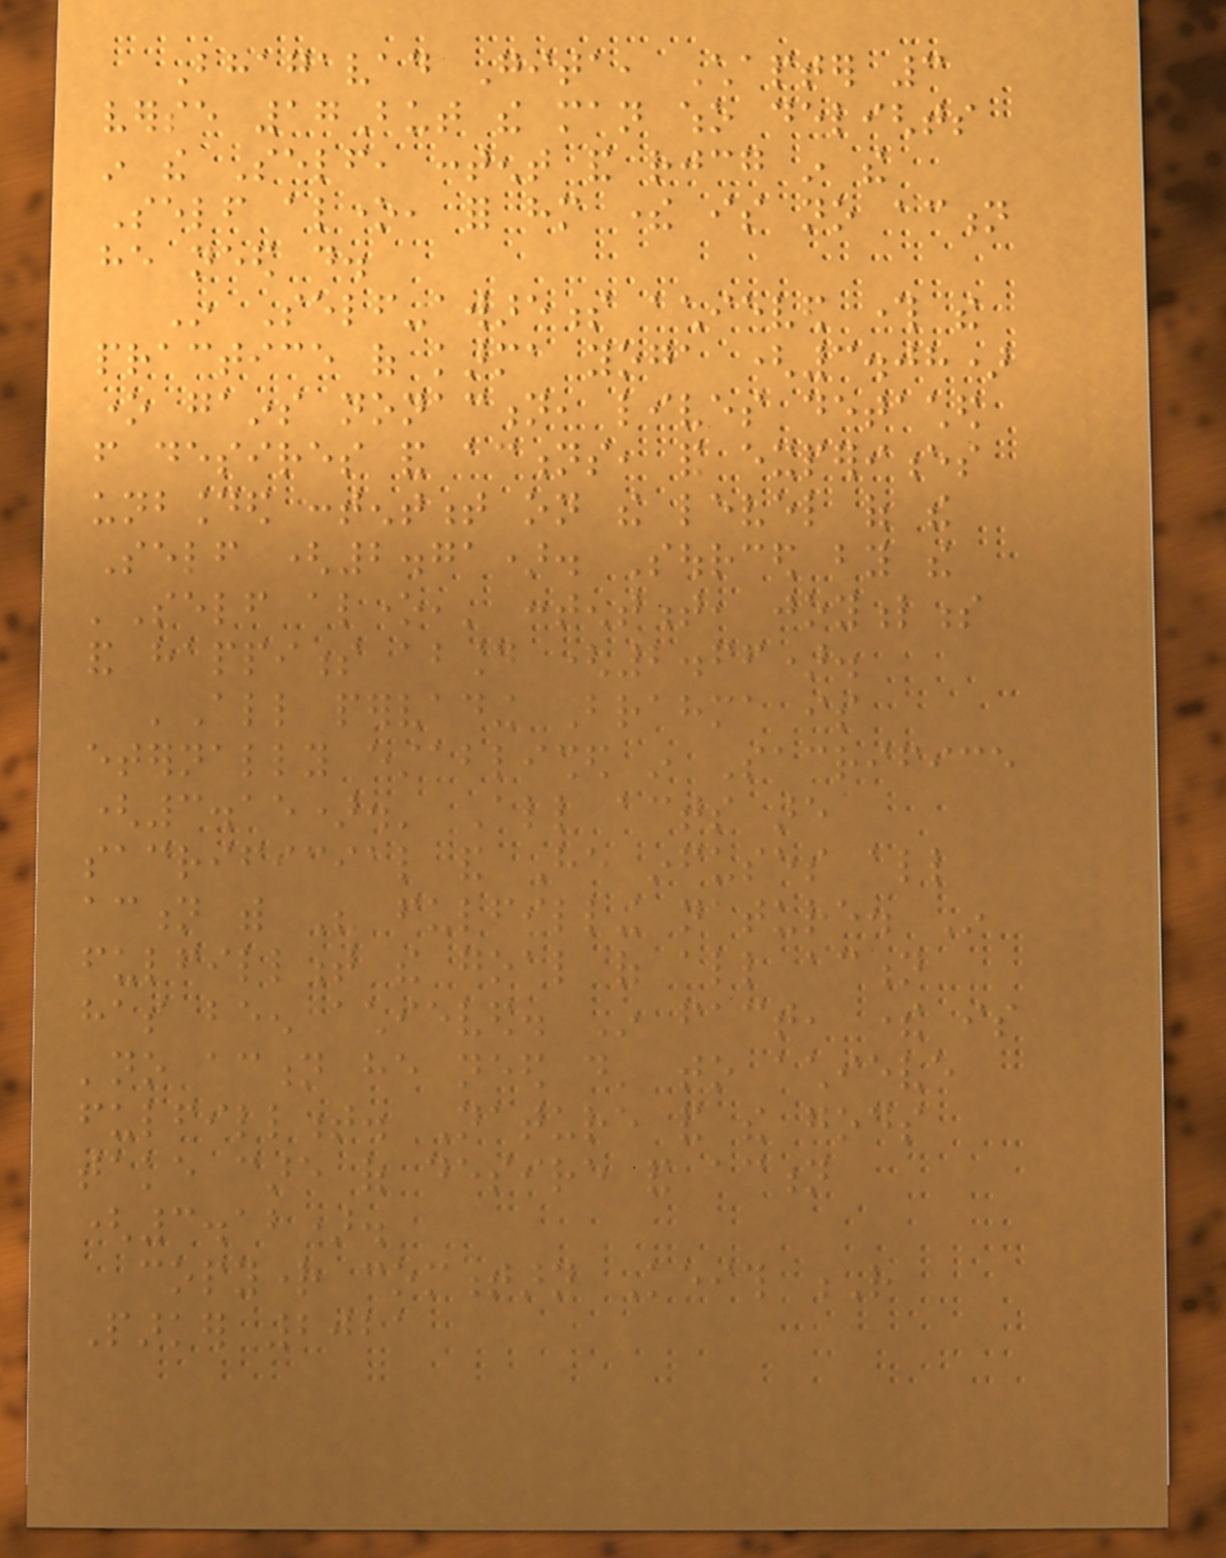Bhagavad Gita, Chapter 3
verse 17But the man who delights
in the Self, content and rejoicing in the
Self alone, for him there is no action
he need do.
In Self-awareness achieved through the
practice of karma yoga (3.08)
one gains nonaction, lives detached
from desires and actions, and experiences
unbounded contentment on the level of the
Self (2.71). Sourced by the
'Self alone,' contentment, joyfulness
and happiness abound (2.66).
'All pervading Brahma is
eternally established in Sacrifice
(3.15).' All acts are
sacrificial and He infuses all
action with His fulfilling nature. In
fulfillment the goal of all action
has been achieved. In fact, there is
'no action he need do' to achieve
fulfillment. Nature and the gods
take care of desire and action
(3.12).
copyright commentary Keith R
Parker 2021
